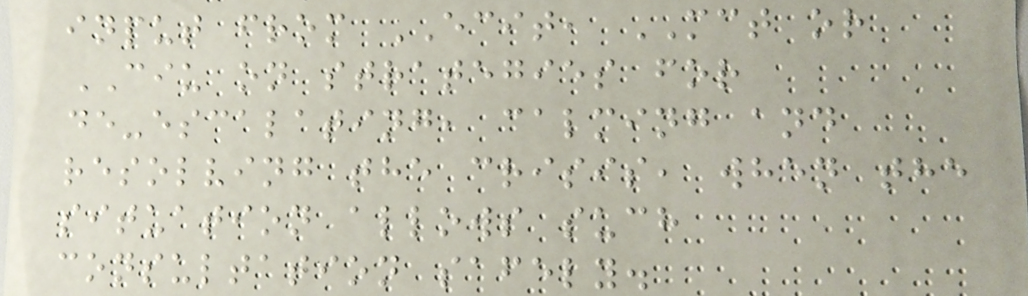input from ECIT, MCT or
CIU on strategies for
de-escalating, calming and
resolving the crisis, when the
situation allows such
consultation safely.
